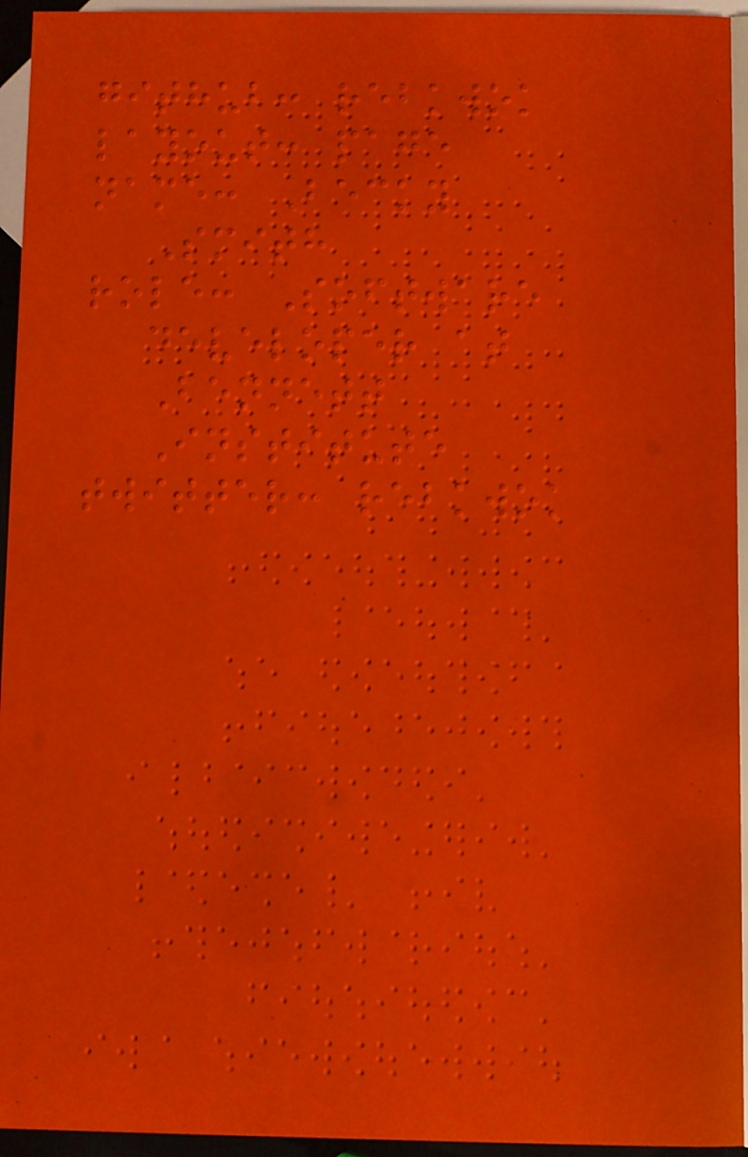github: rebkwok
layout: page
name: Becky
Smith
role: Software
developer at
Bennett
Institute
twitter: rebkwok
